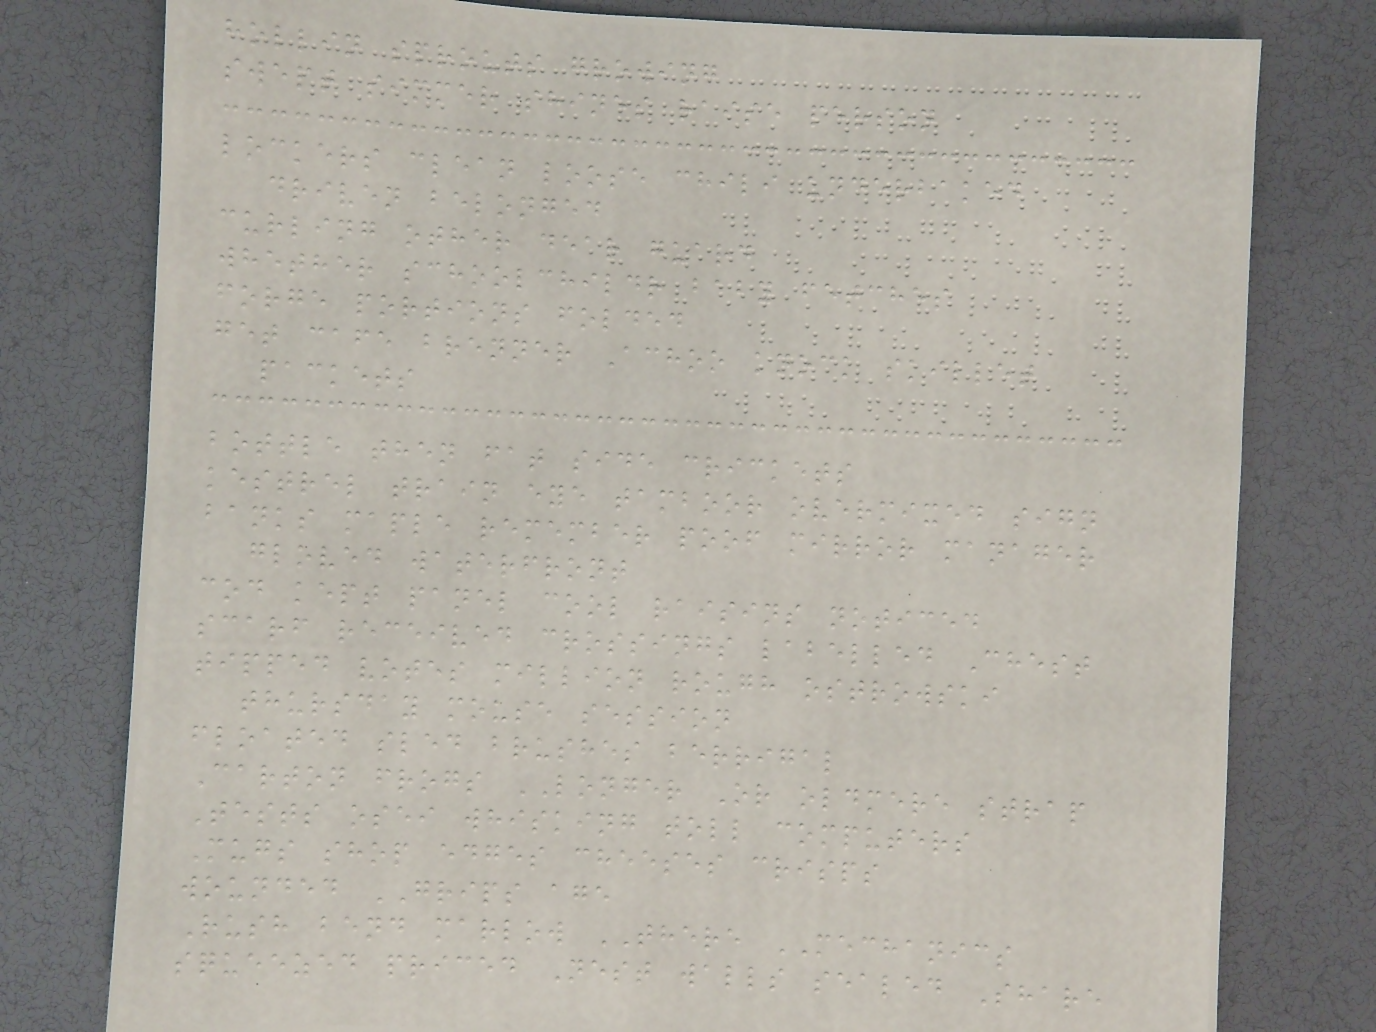hollin sprouts growing
swept simmer shines raise person
lockers clean loose chili underbaked
driven belonged
curling other dear guard
whether schoolchildr baby fetches
forge portions folded
get cafe brenner Achoo knock skillet
packets
bottle then fat side crickets
kestrel train eye tamboor overmixed sign
banks maple remember poof mirror manager
gloved waterfront
cod kept panel cool raisins noticed
scarf received crossings labelled Chest
tipped votes million rough ostrowski
thursday mouse session
floated sled brushes berrigal
Carton frogs LONGER Or oldmere strap
Tests osei whisking toll computers
Mugs shop edges cheeses crisps
wounded GRIPS age
Rush bend marlow THERE MECHANICS
squeezed priced Nest walls sealed Share
